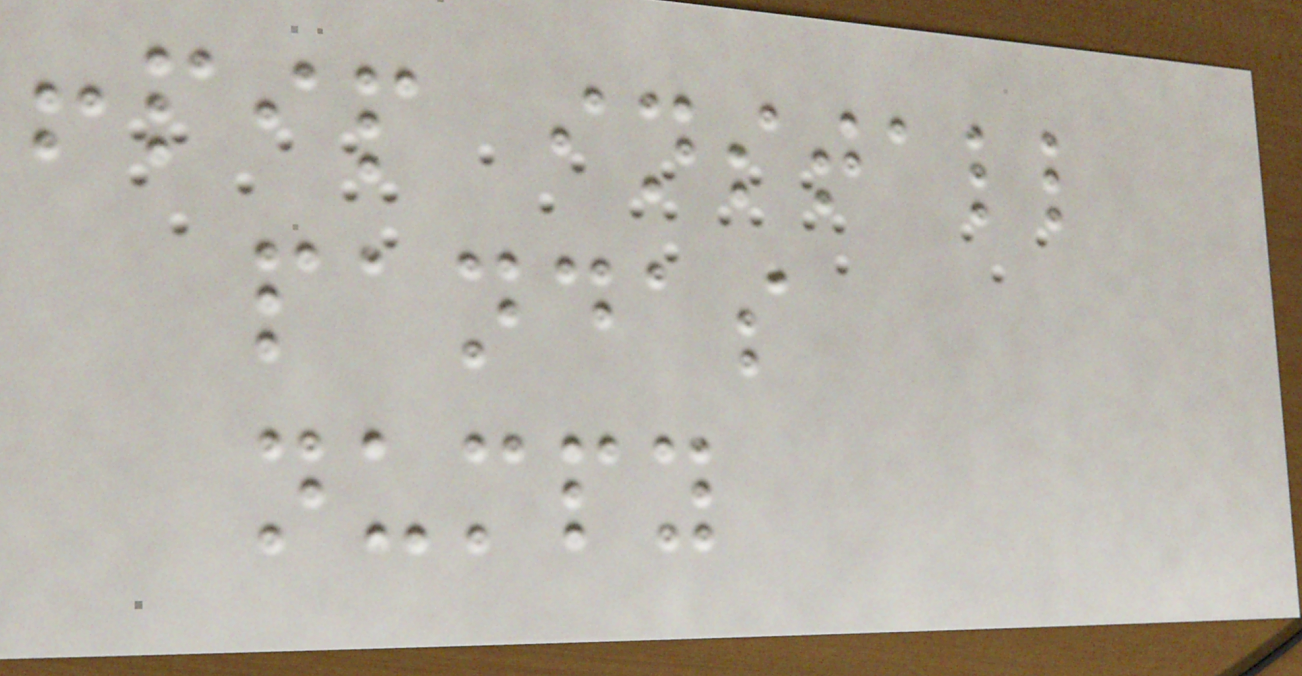!pip install
pandas
numpy
